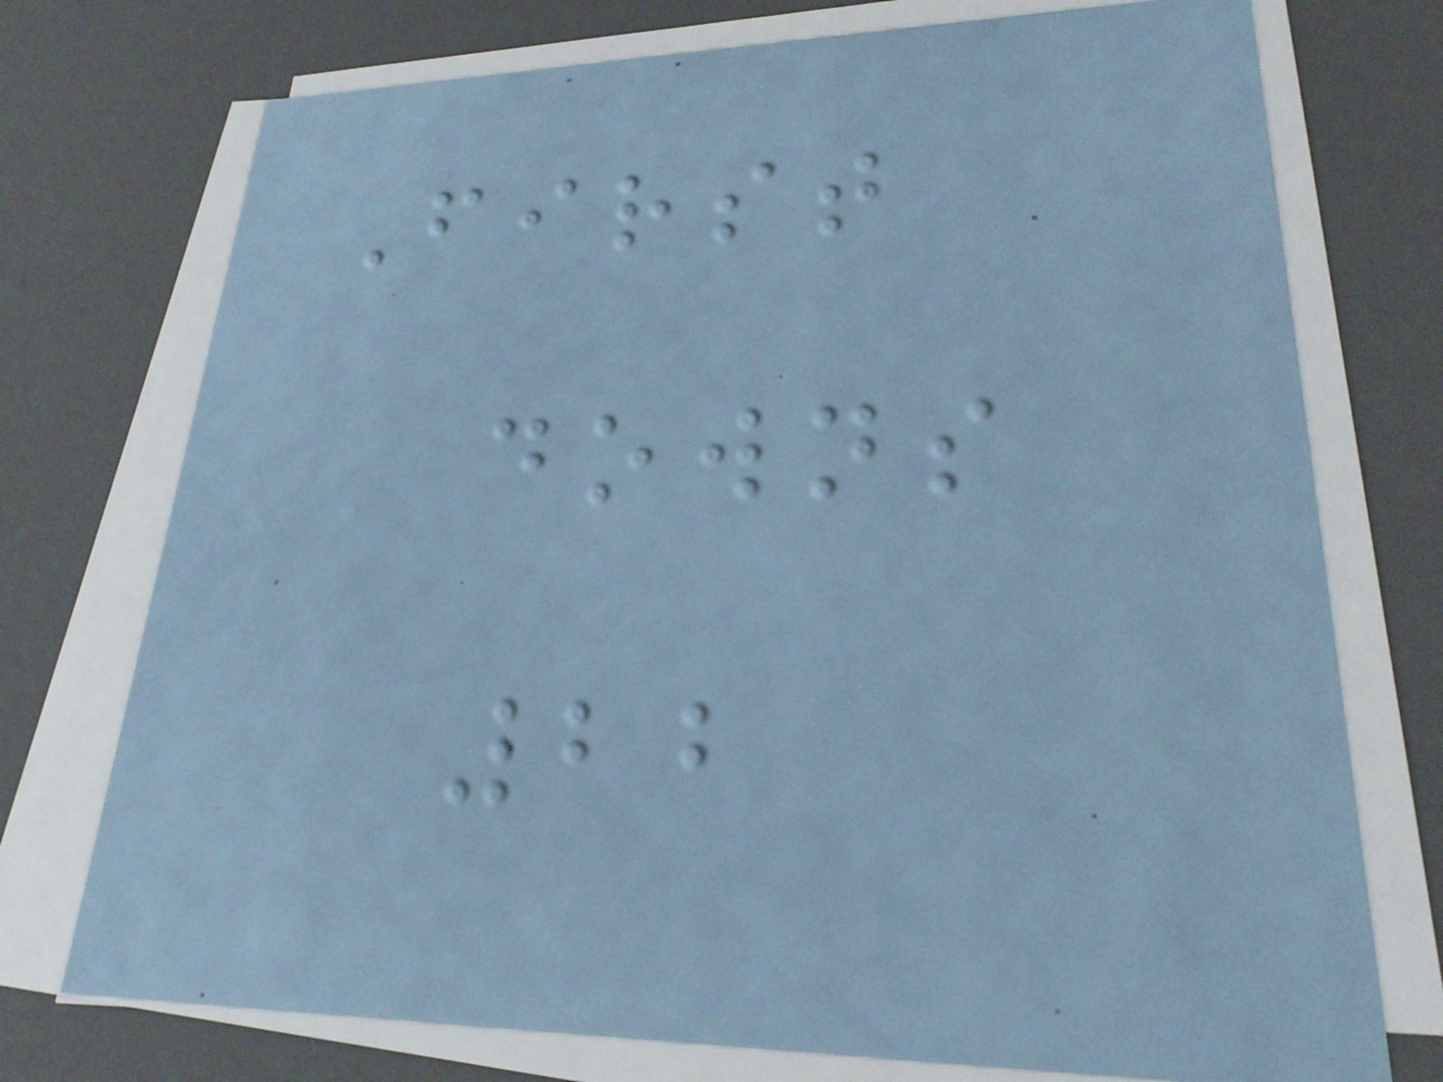First
downs
22
